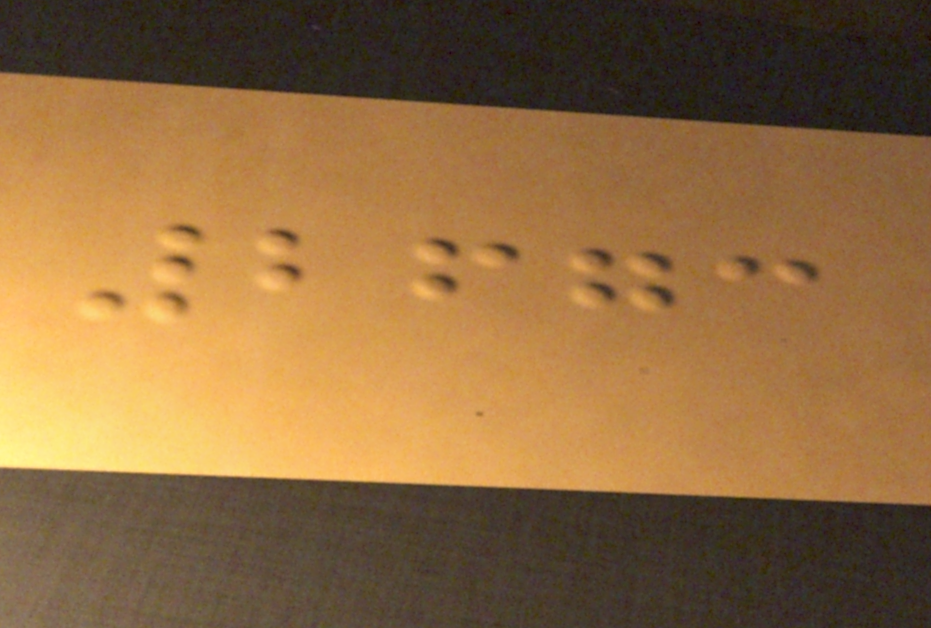2673
